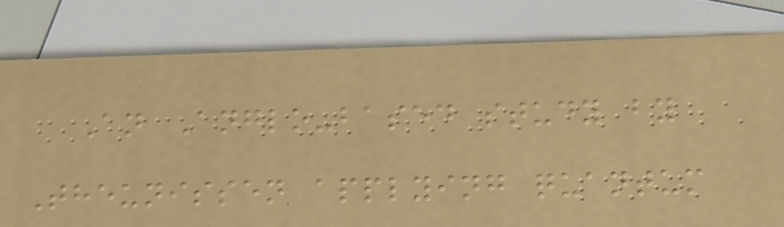An Anglo-based study by
Theunissen applying quantum
